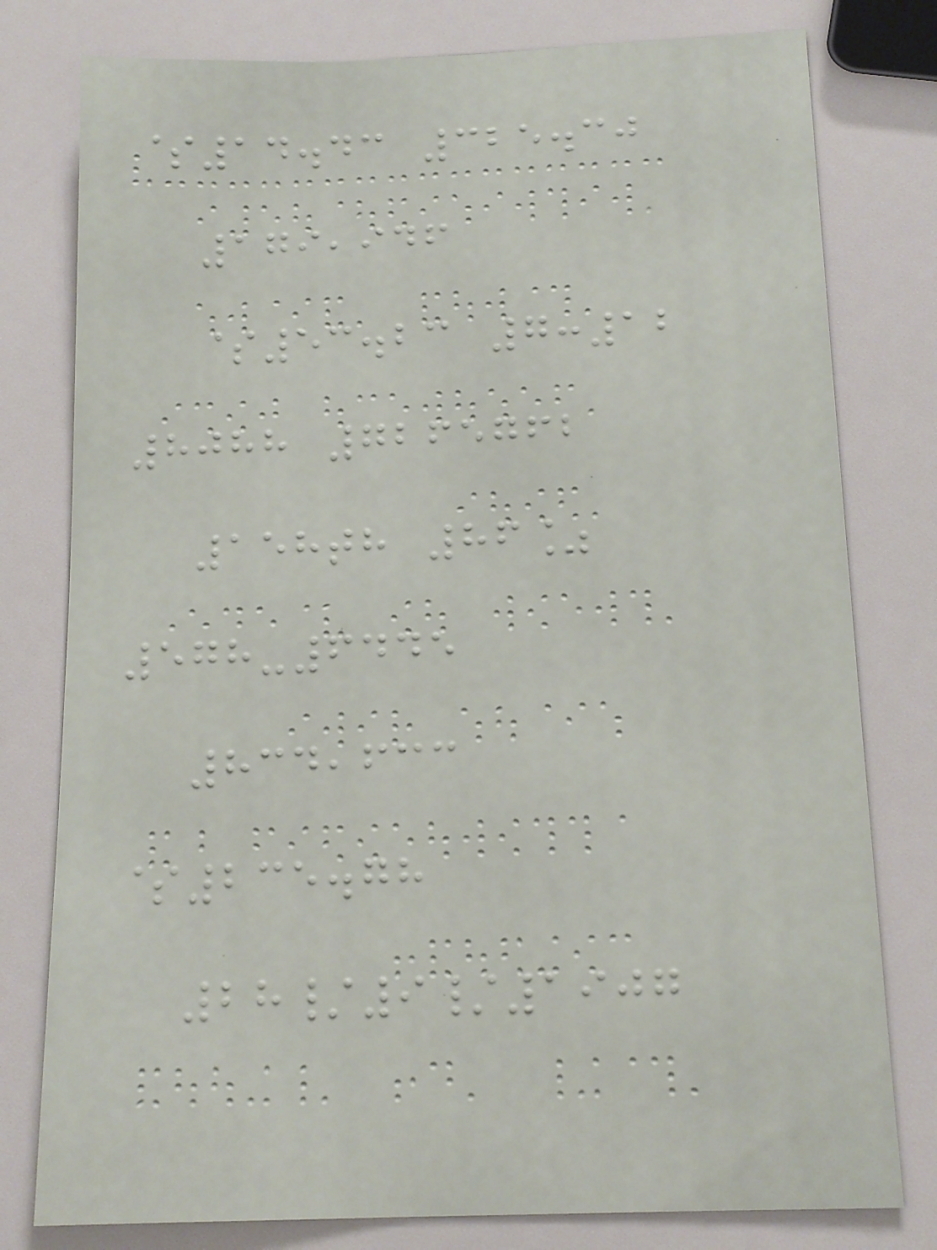$14.43 325.30
179,946
$53.23 7:12
8088 7265762
158th 86%
578-6445
834,633
$235.78
28/9/1907
